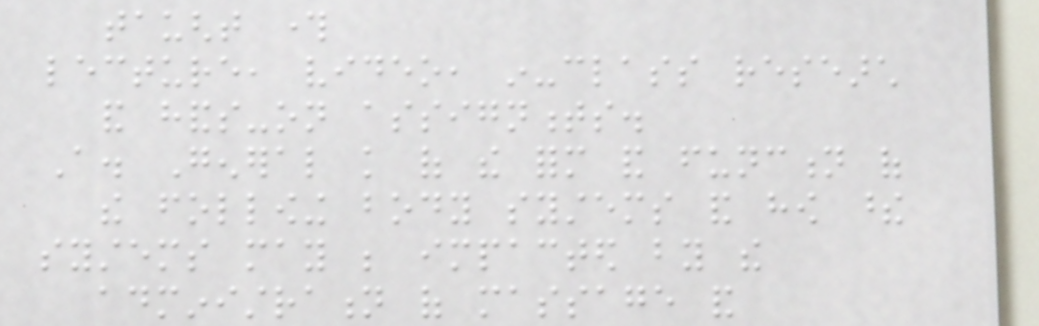taught through
lecture, video, in-class research
and hands-on assignments.
A. General knowledge of the form and function of
the following body systems and how these
systems may be impacted by the
administration of massage and
